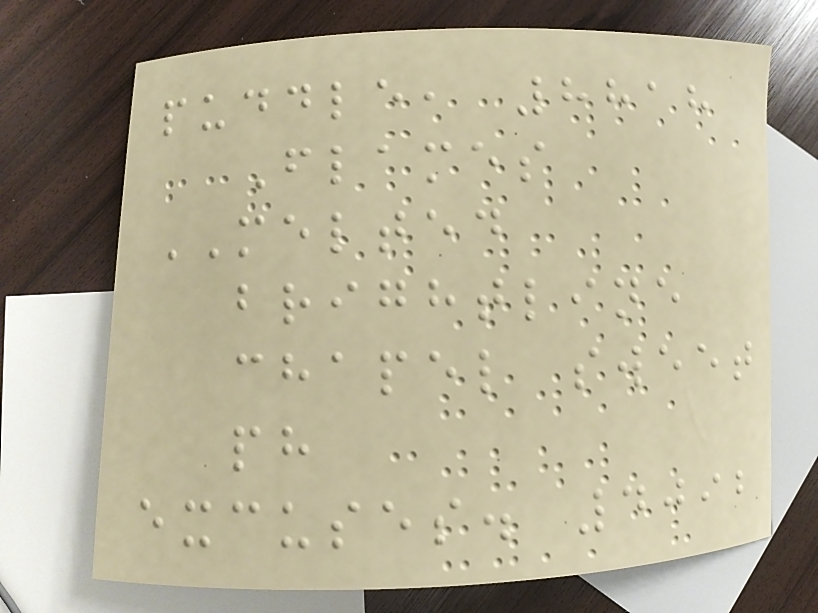puddle, 8818
Flames
MELTED
brightline
chapel sweet
ph
excuses. 4092
